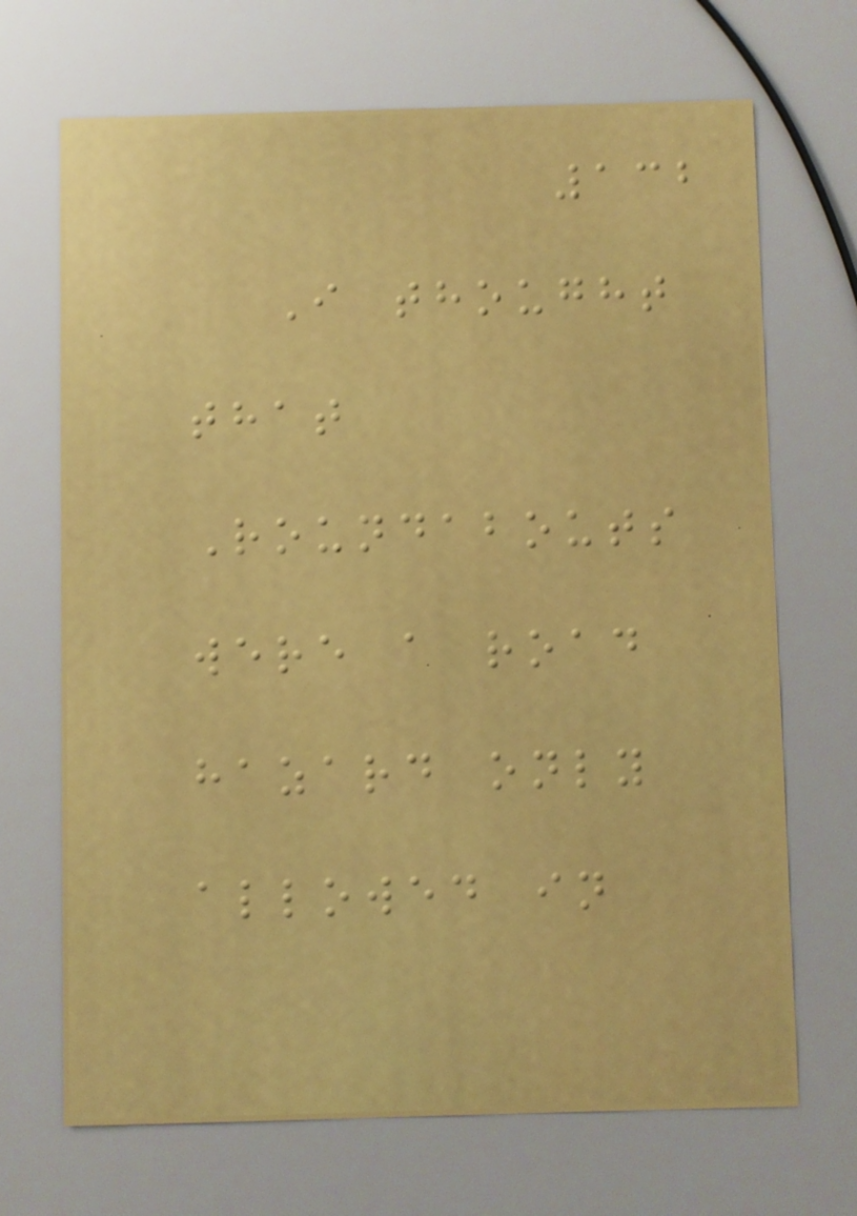132
I thought
that
Roundabouts
were a road
hazard only
allowed in
